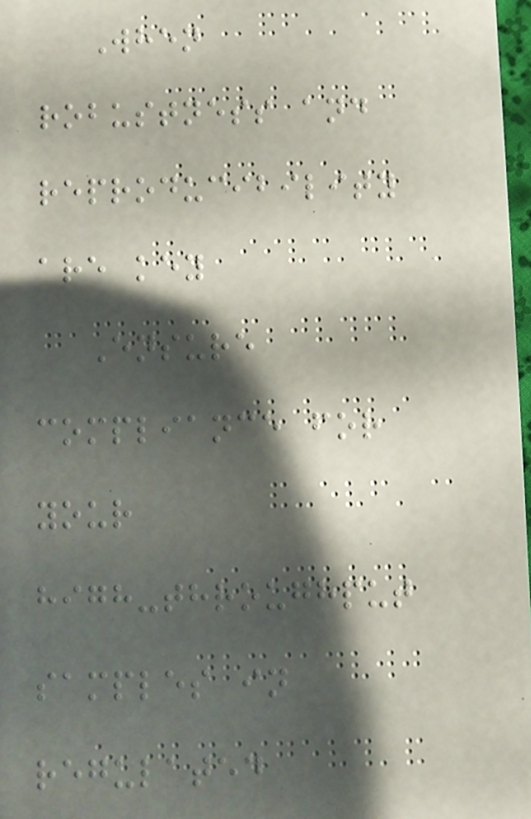When
robustness and
reproducibility
are key
Ensure
compliance for
your
high-throughput
samples in
regulated
